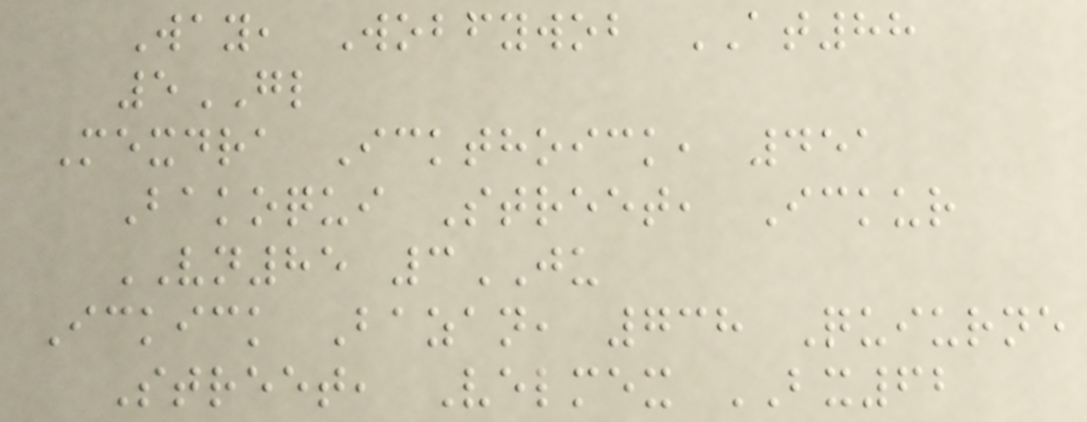Way, Wobfywob AT88
5GL
Mexdra Ickthoick, 451
Bakoqui Street, Ickur
VN85 3JU
Ickick Bazan, 738 Quiurne
Street, Velmex BX62
